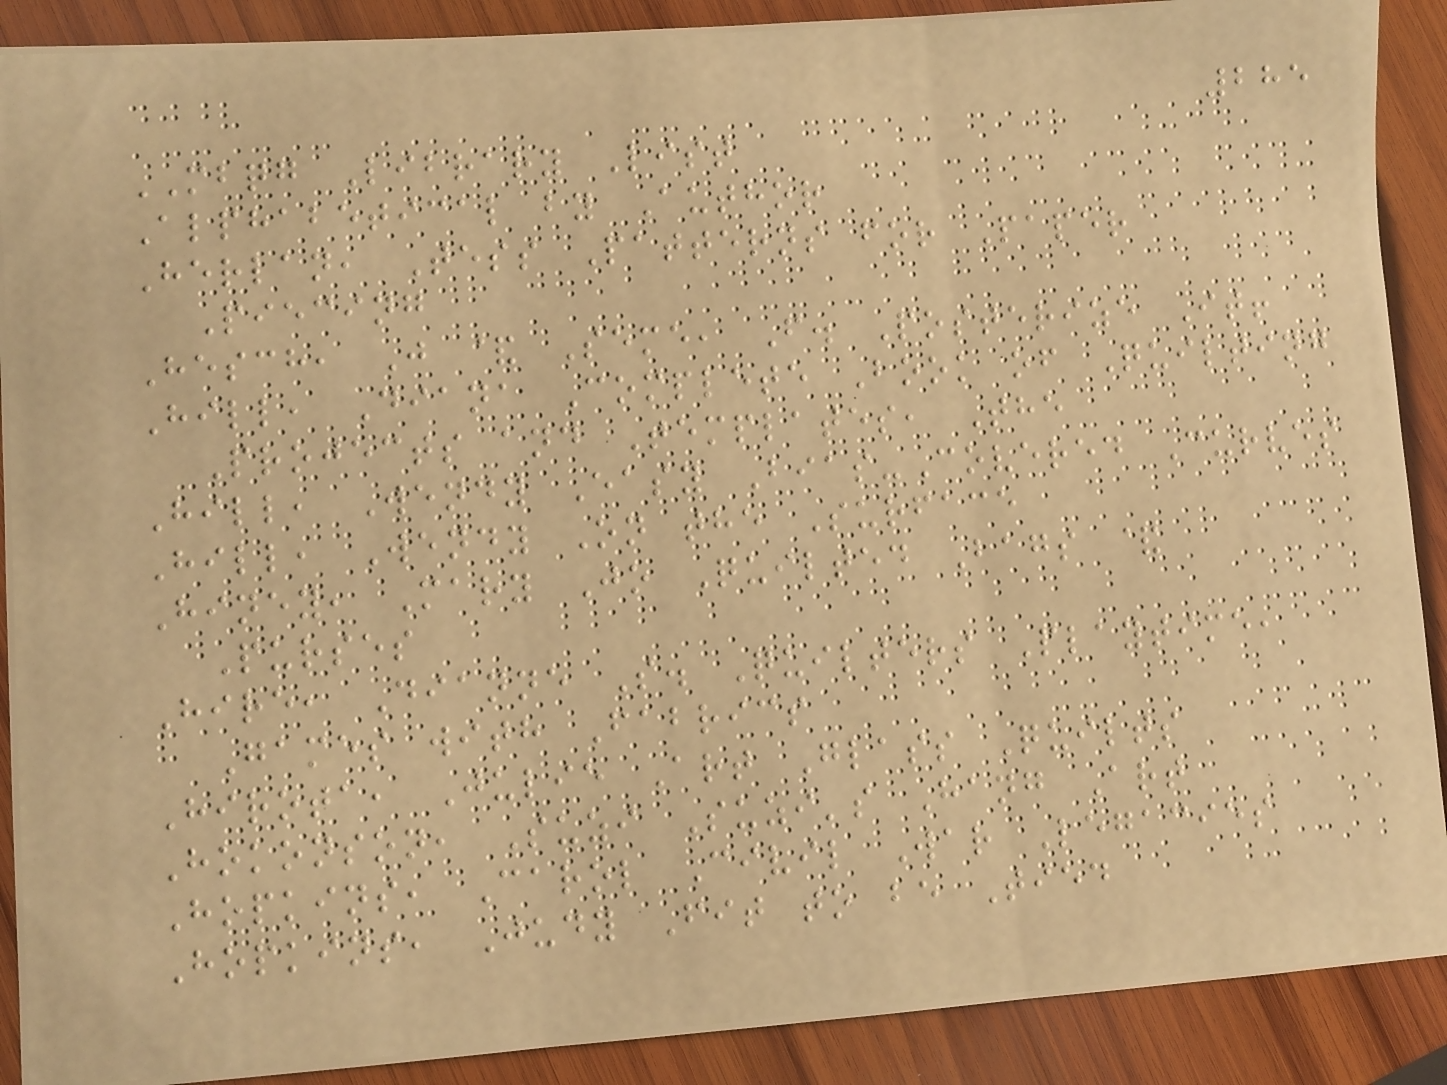285
MBQG Library List
Alphabetical by Author
Herlan, Tess Patterns for Paper
Piecing
Hesch, J & Seme, F. Posterize It!
Hill, Diana Complete Book of Quilting
Projects and Templates, The
Hill, Wendy Easy Bias-Covered Curves
Hill, Wendy On the Surface
Hiney, Mary Jo Quilted Bags &
Purses
Hire, Dianne S. Quilters Playtime,
Games with Fabrics
Hirota, Julie Art Glass Quilts
Hokonson, Suzi Suzi's Hang Art
Hopkins, Carol Civil War Legacies
Hopkins, Judy Fit to be Tied
